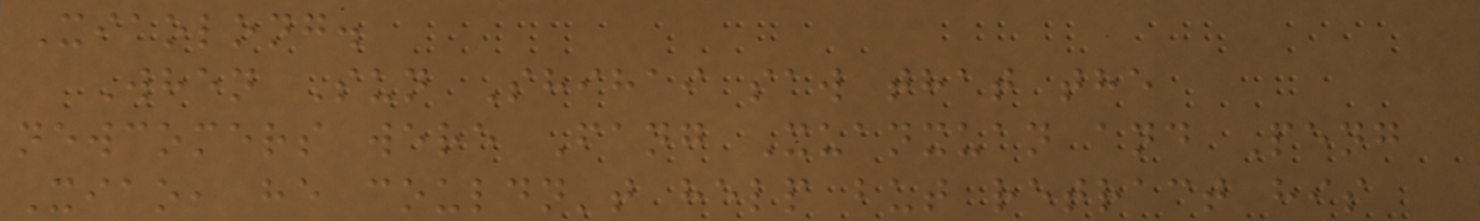Xiaolong.
When Sun Shihai saw that the
newcomers were Fang Xuanxuan and Peng
Xiao, he couldn't help but retract his
